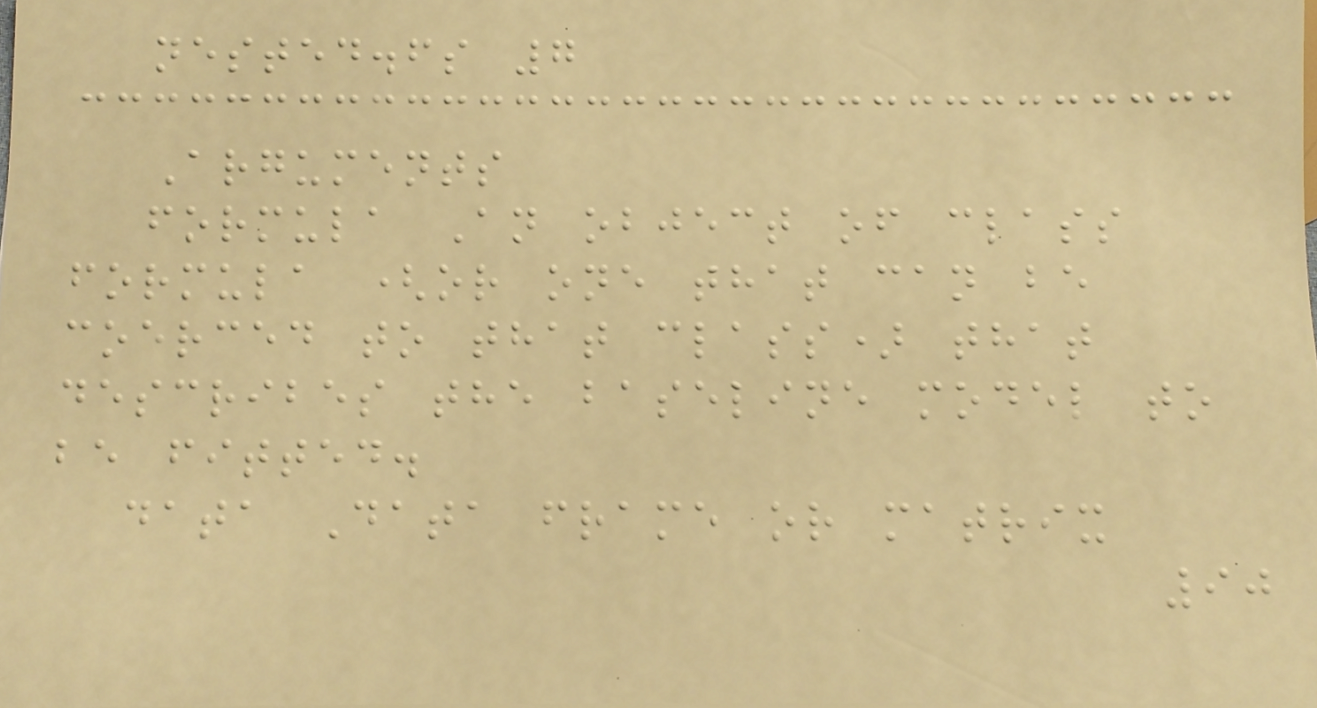nested.fs 7
Arguments
formula An object of class
formula (or one that can be
coerced to that class) that
describes the baseline model to
be fitted.
data Data frame or matrix
90
